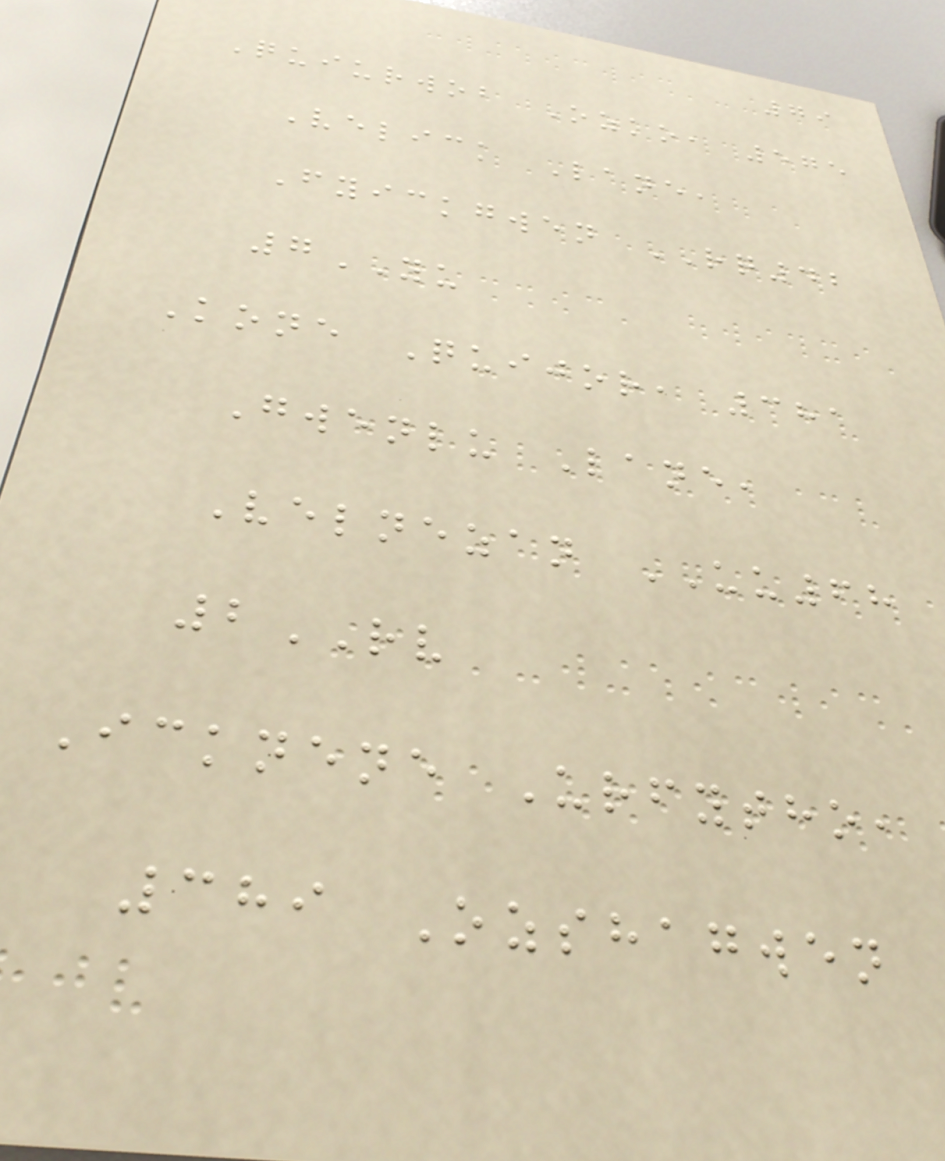79
Quiurwob Ozko, 575
Velick Lane,
Fyickgwen RQ42
7YU
Kone Quijor, 381
Gwenlu Lane,
Velnezan UU68
2RV
Icknene Urfytho,
389 Ozshagwen
